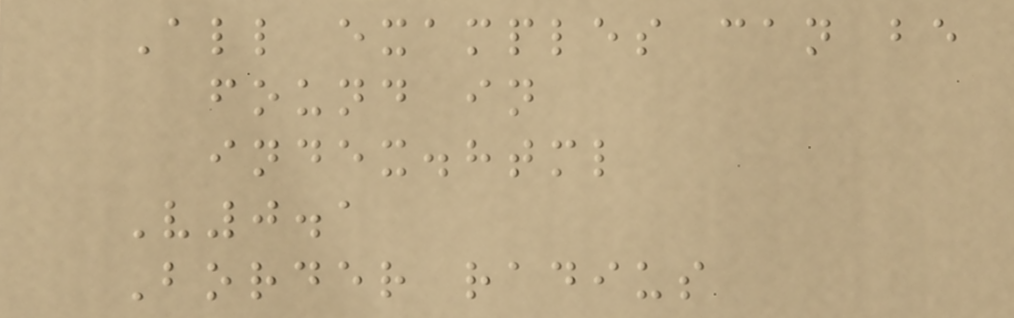All examples can be
found in
index.html
V0.1
Border radius
